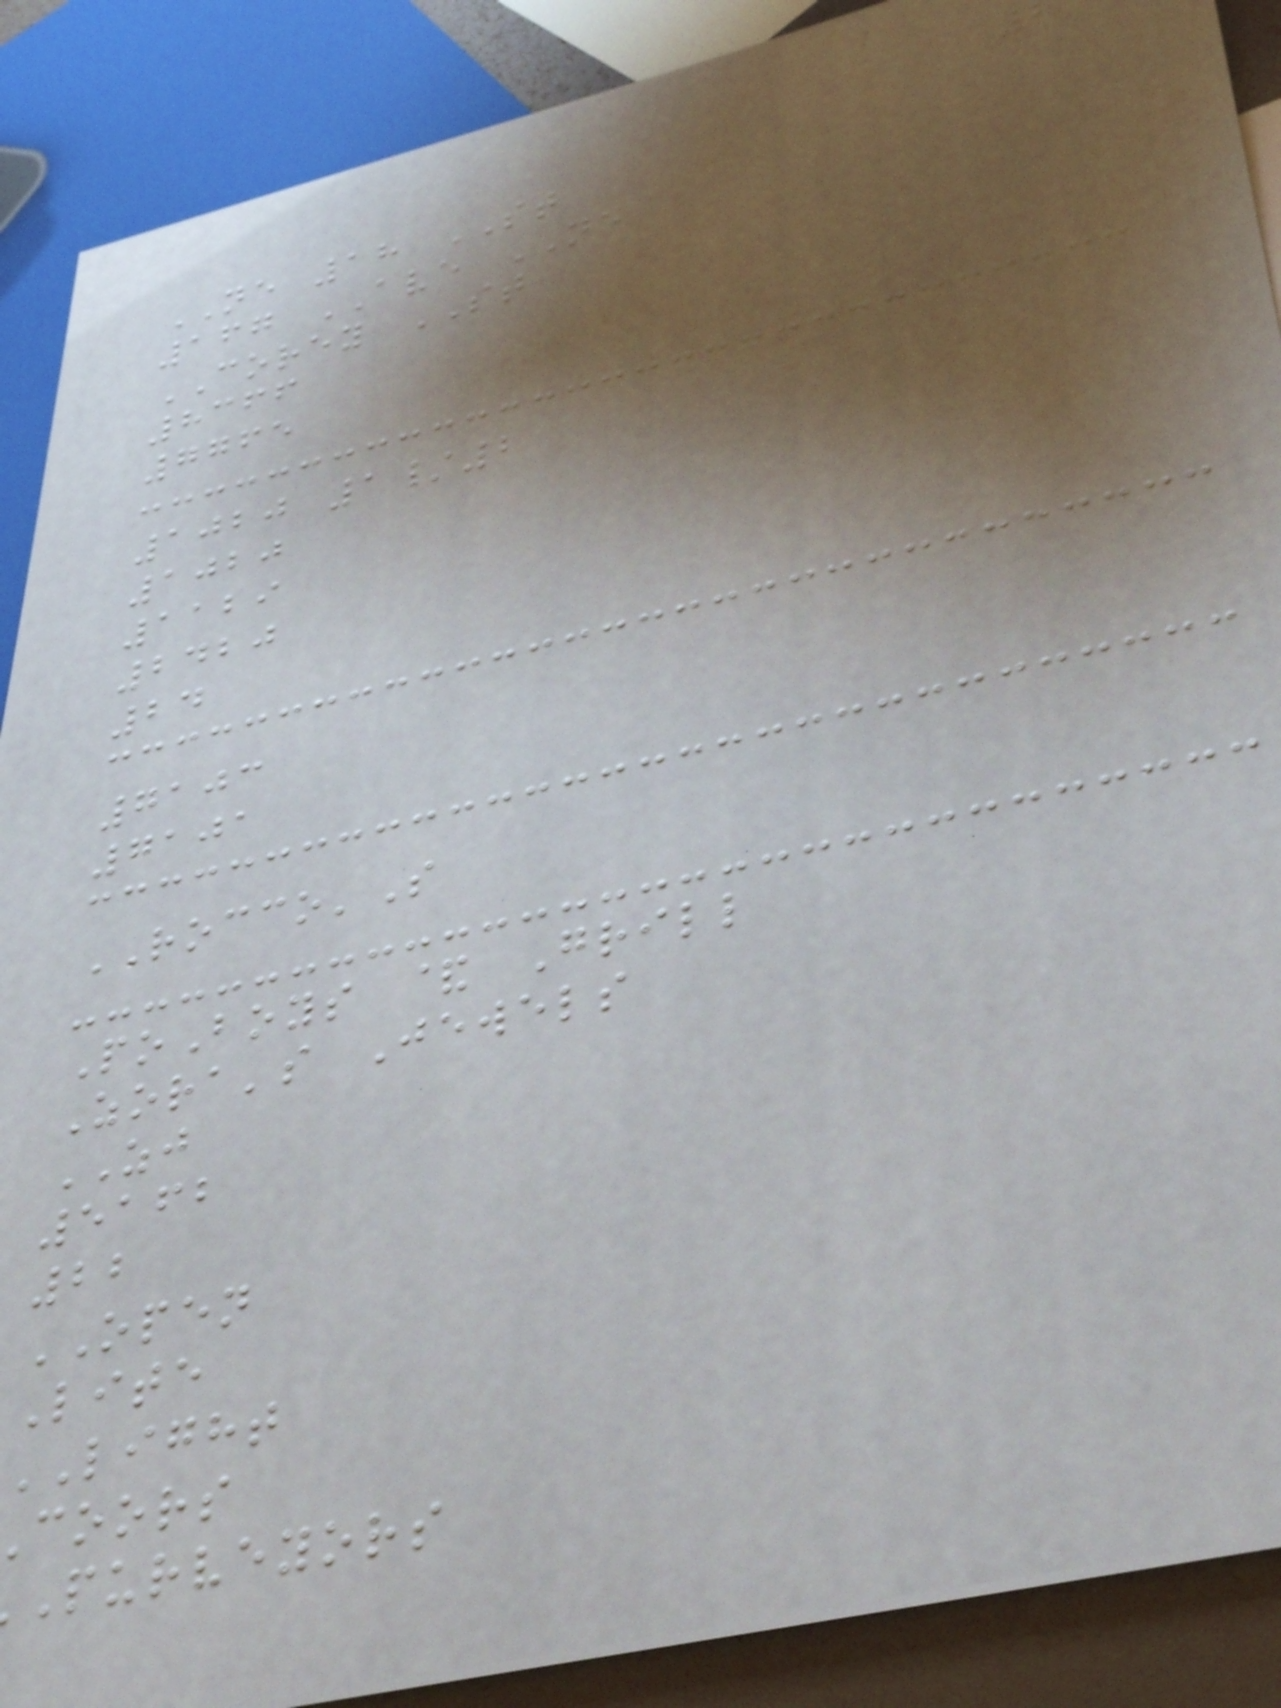NE 18 ST
167 AVE NE
COREY ST
8366
7765
1020 1/2
1020
1129
2420
24
7103
7101
ROCCO'S
PoBoys & Grill
Zora's Jewels
ZJ
5162
22
OPEN
Lite
LIGHT
coors
purveyors
